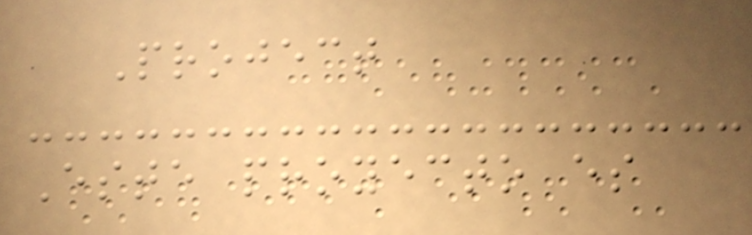Project
Este proyecto es
